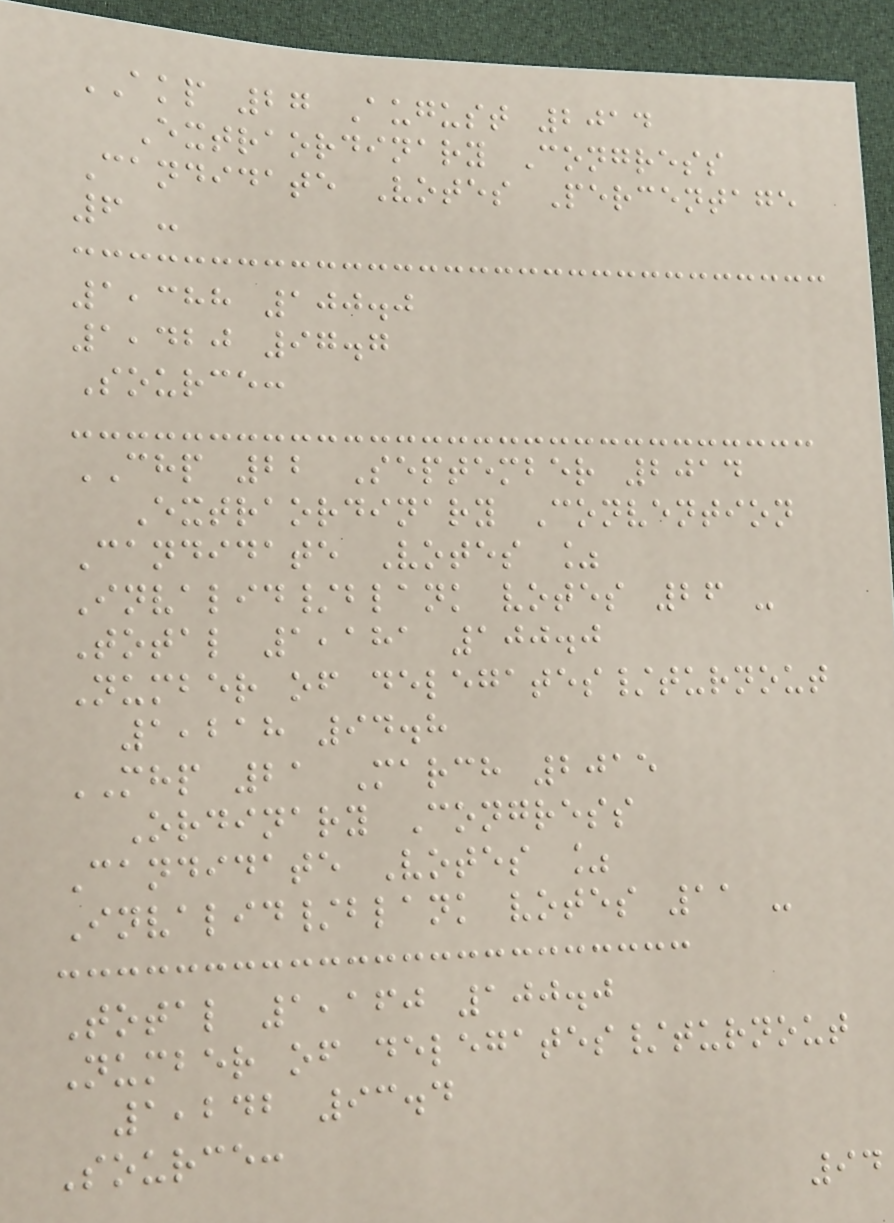AKP 27 August 2014
Extraordinary Congress
Candidate Votes Percentage
6 -
1,388 100.0
1,420 97.7
Source:
CHP 22 September 2014
Extraordinary Convention
Candidate Votes %
Invalid/blank votes 26 -
Total 1,181 100.0
Number of delegates/turnout
1,218 94.8
MHP 21 March 2015
Ordinary Congress
Candidate Votes %
Invalid/blank votes 11 -
Total 1,160 100.0
Number of delegates/turnout
1,242 93.4
Source:
94
